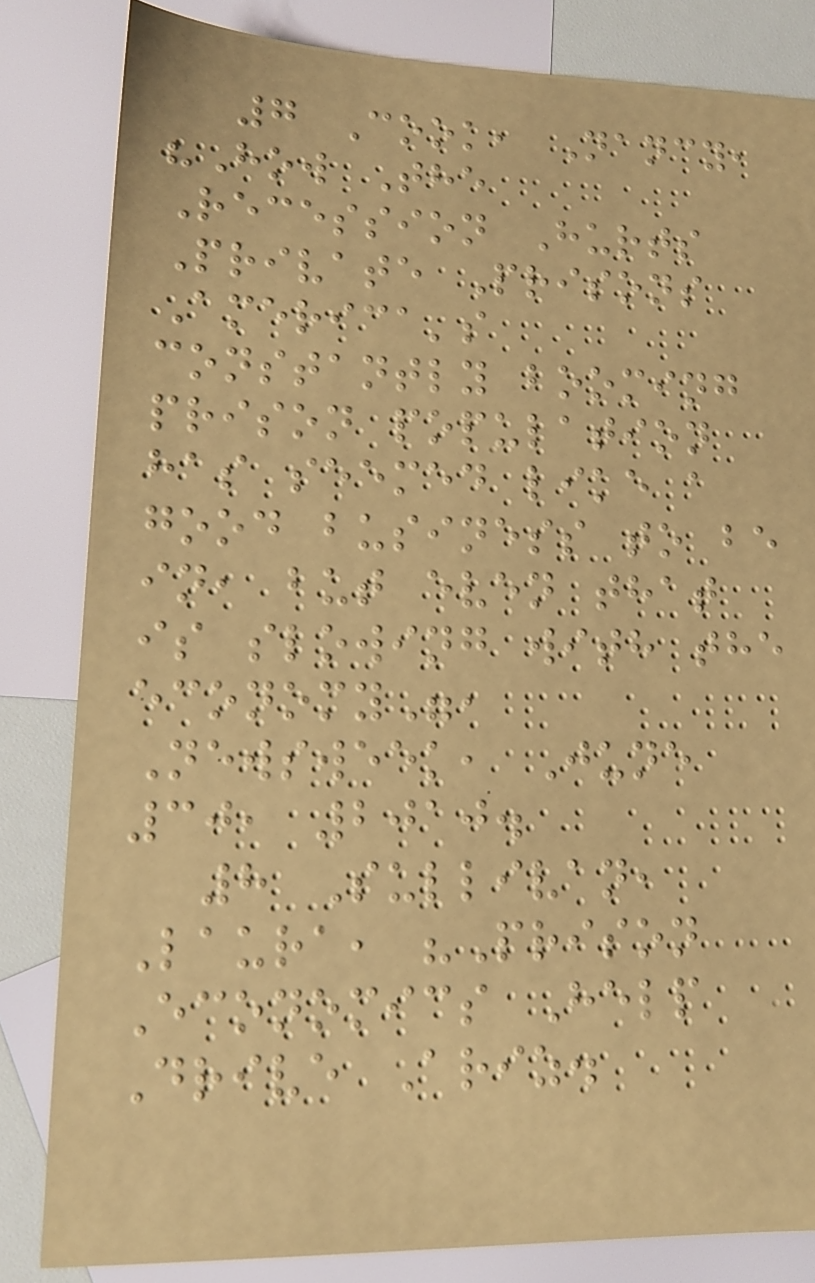7 Cook, Nancy,
"How The
Recession Hurts
Private Prisons
America's
constantly booming
prison population
has seemed like a
good business to be
in, but even that
is slowing with the
economy",
Newsweek, June
30, 2010.
8 Sullivan,
Laura, "Prison
Economics Help
Drive Ariz.
